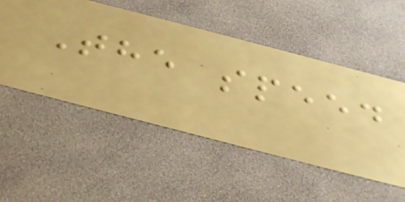The speed
